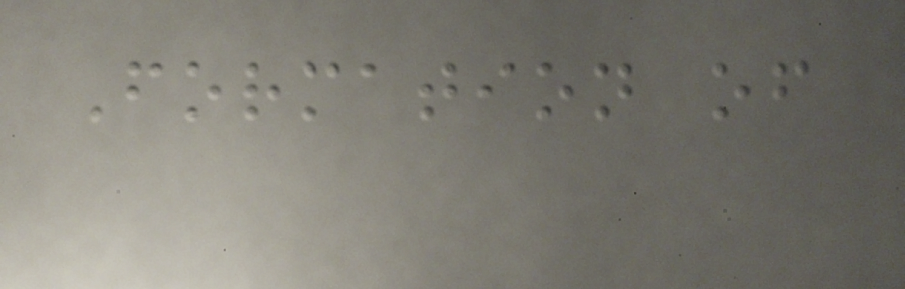Formation of
